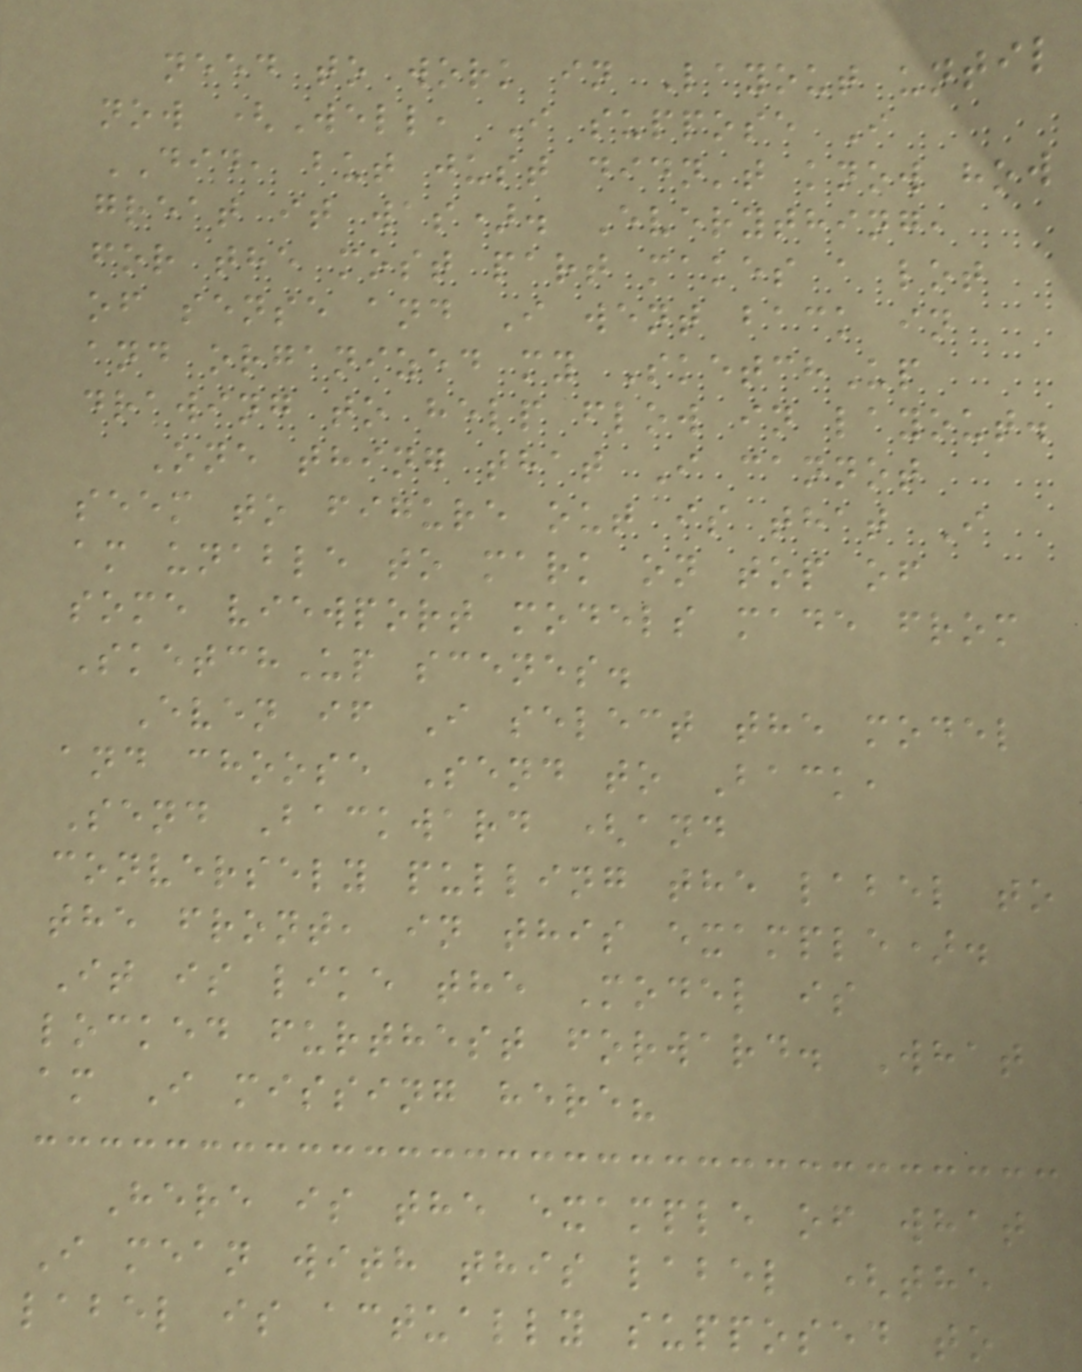need to work in Layout until
now (Well, I suppose I
DID, but just didn't know how
great it was). Everything,
for the most part makes a lot
of sense and I went back in
and organized my SketchUp
drawing to help flow in layout.
One thing that I cannot
seem to figure out is that I
am unable to mark on top of
some viewport models made from
SketchUp scenes.
Even if I select the model
and choose Send to Back,
Send Backward (and
conversely pulling the label to
the front, in this example).
It is like the Model is
locked furthest forward. What
am I missing here?
Here is the example of what
I mean with this label (the
label is actually supposed to
